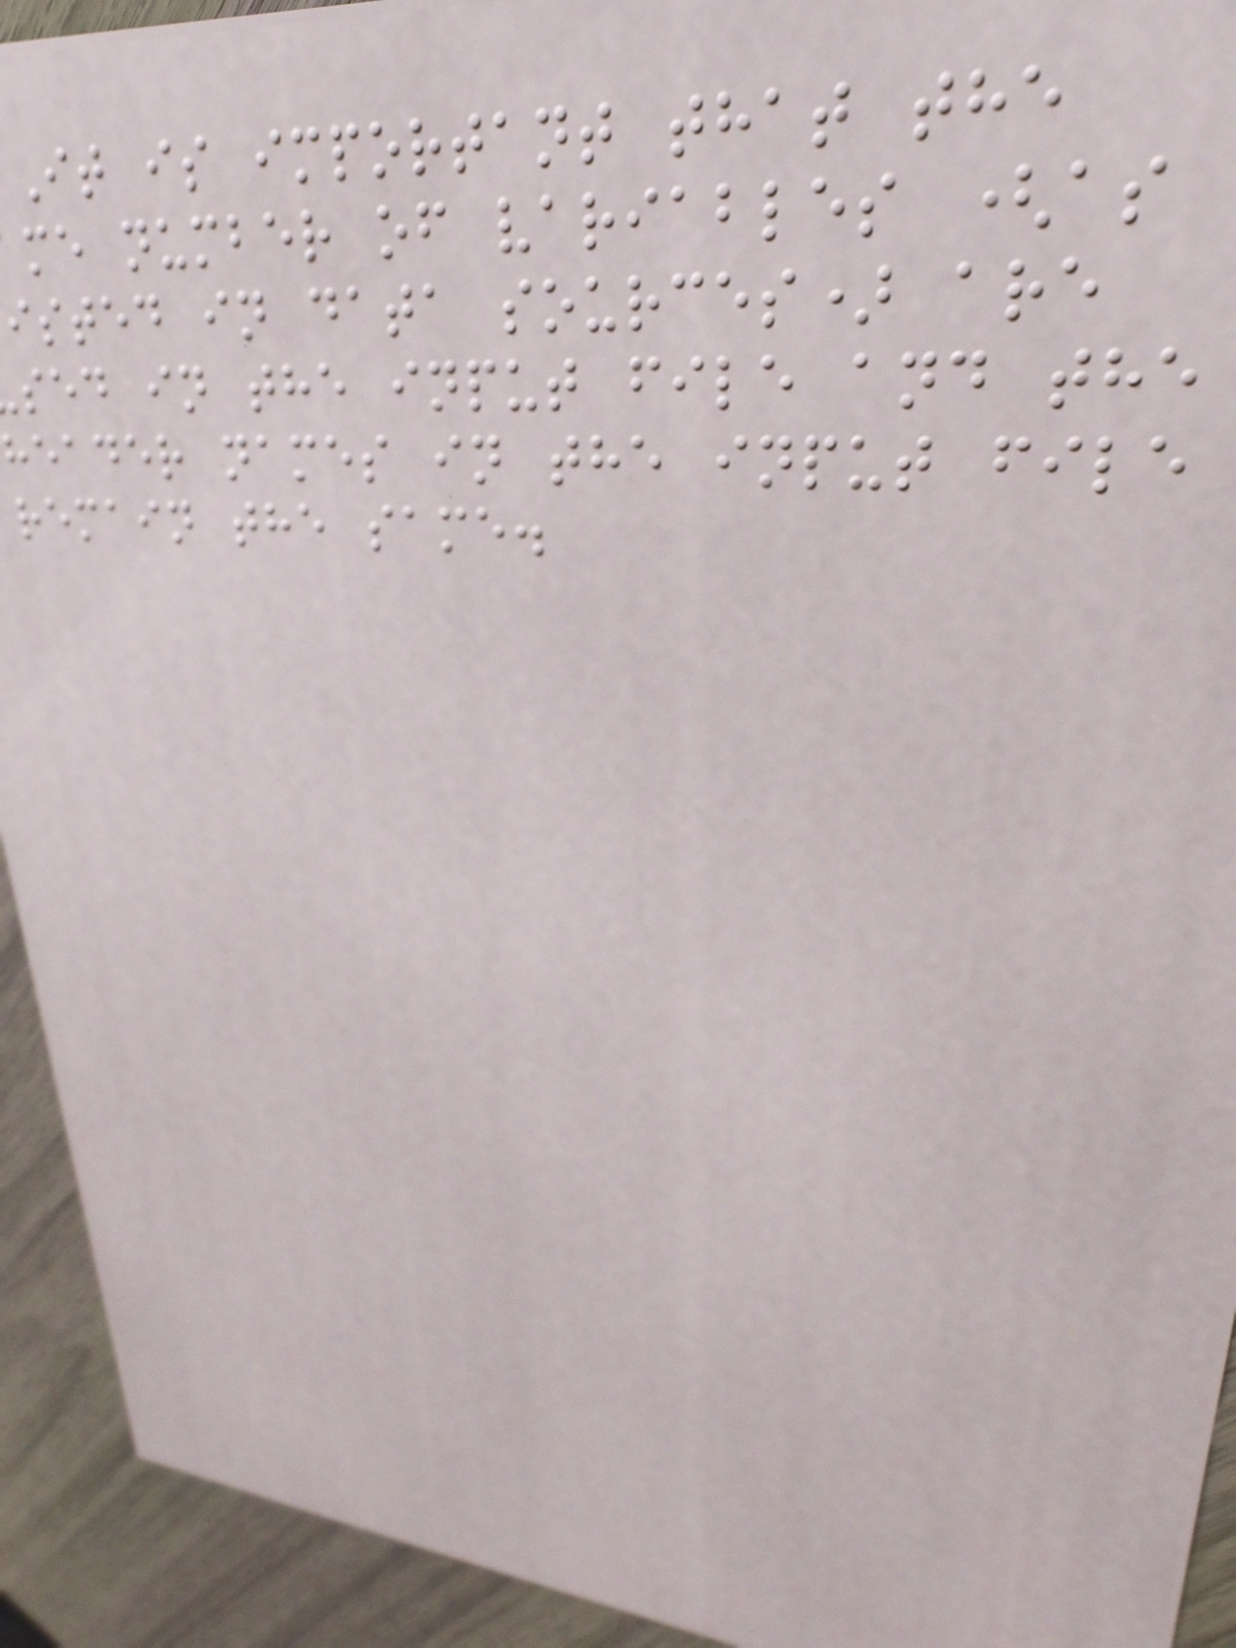It is important that the
me number of variables (as
isted in data sources) are
sed in the input file and the
header names in the input file
remain the same.
